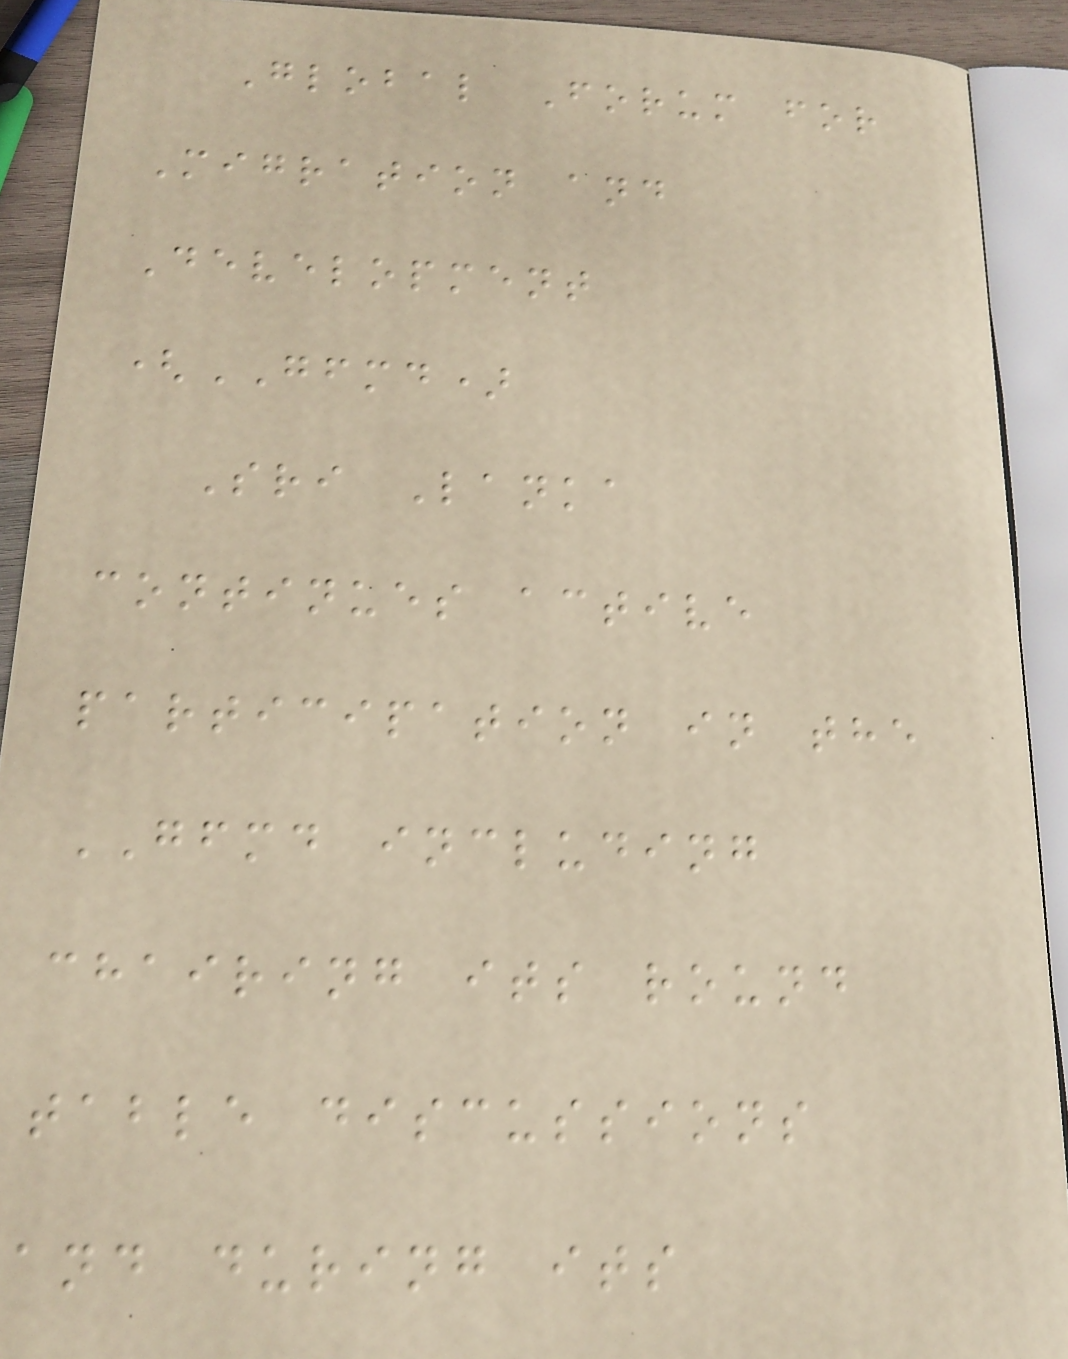Global Forum for
Migration and
Development
(GFMD)
Sri Lanka
continues active
participation in the
GFMD including
chairing its round
table discussions
and during its
